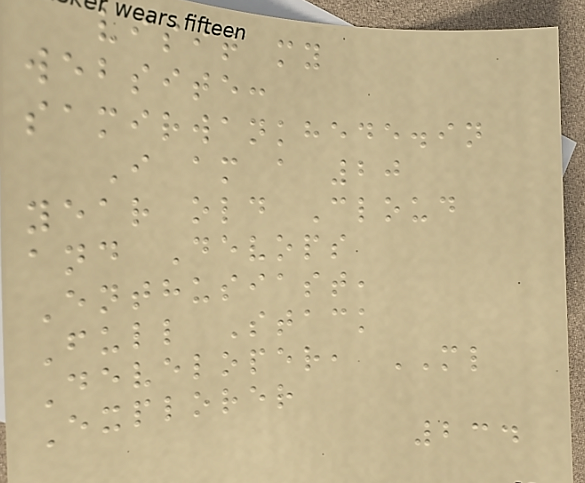visit my
website:
samirwankhede.in
I am a 20
year old Cloud
and Devops
Enthusiast,
Full Stack
Developer, ML
Explorer
234
